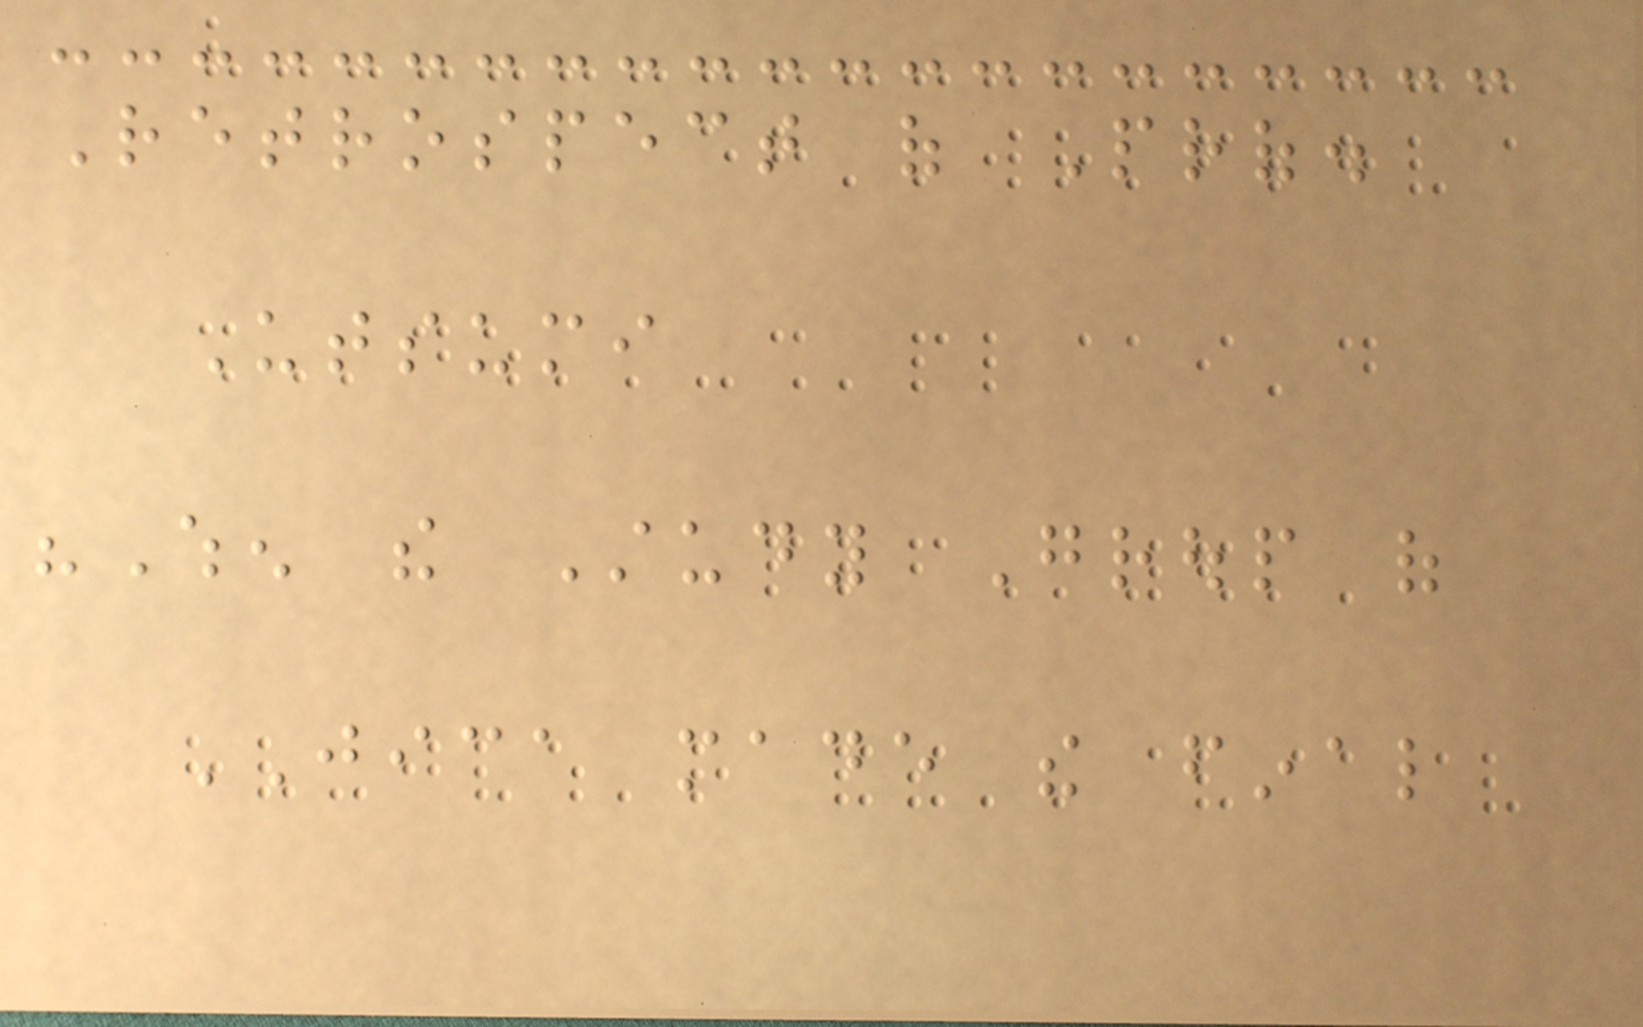Retrospect of Prof.
Utsumi
"When the Study Group of
JICA made the final
